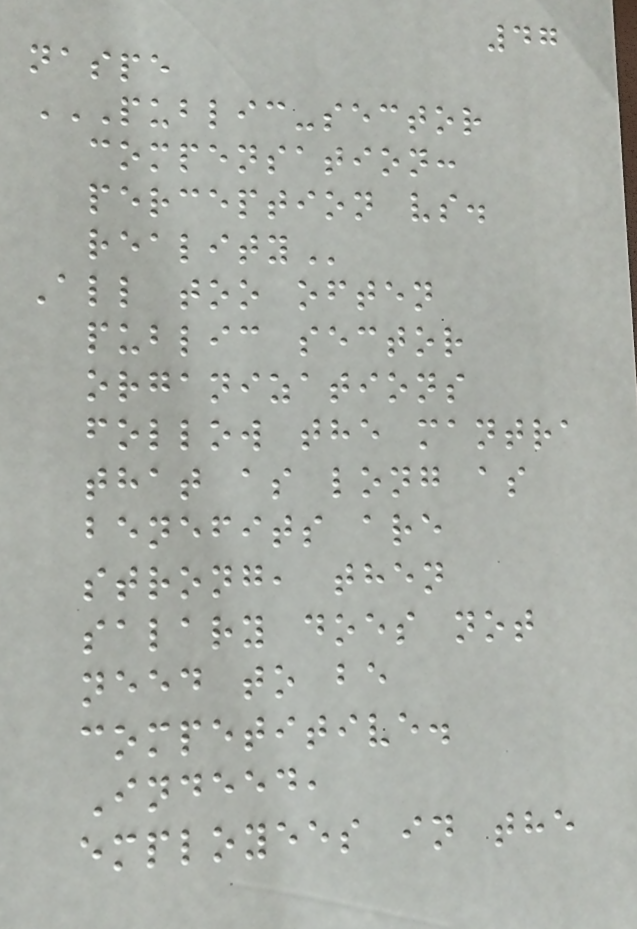47
naspe
PUBLIC-SECTOR
COMPENSATION:
PERCEPTION VS.
REALITY
All too often
public sector
organizations
follow the mantra
that as long as
benefits are
strong, then
salary does not
need to be
competitive.
Indeed,
employees in the
